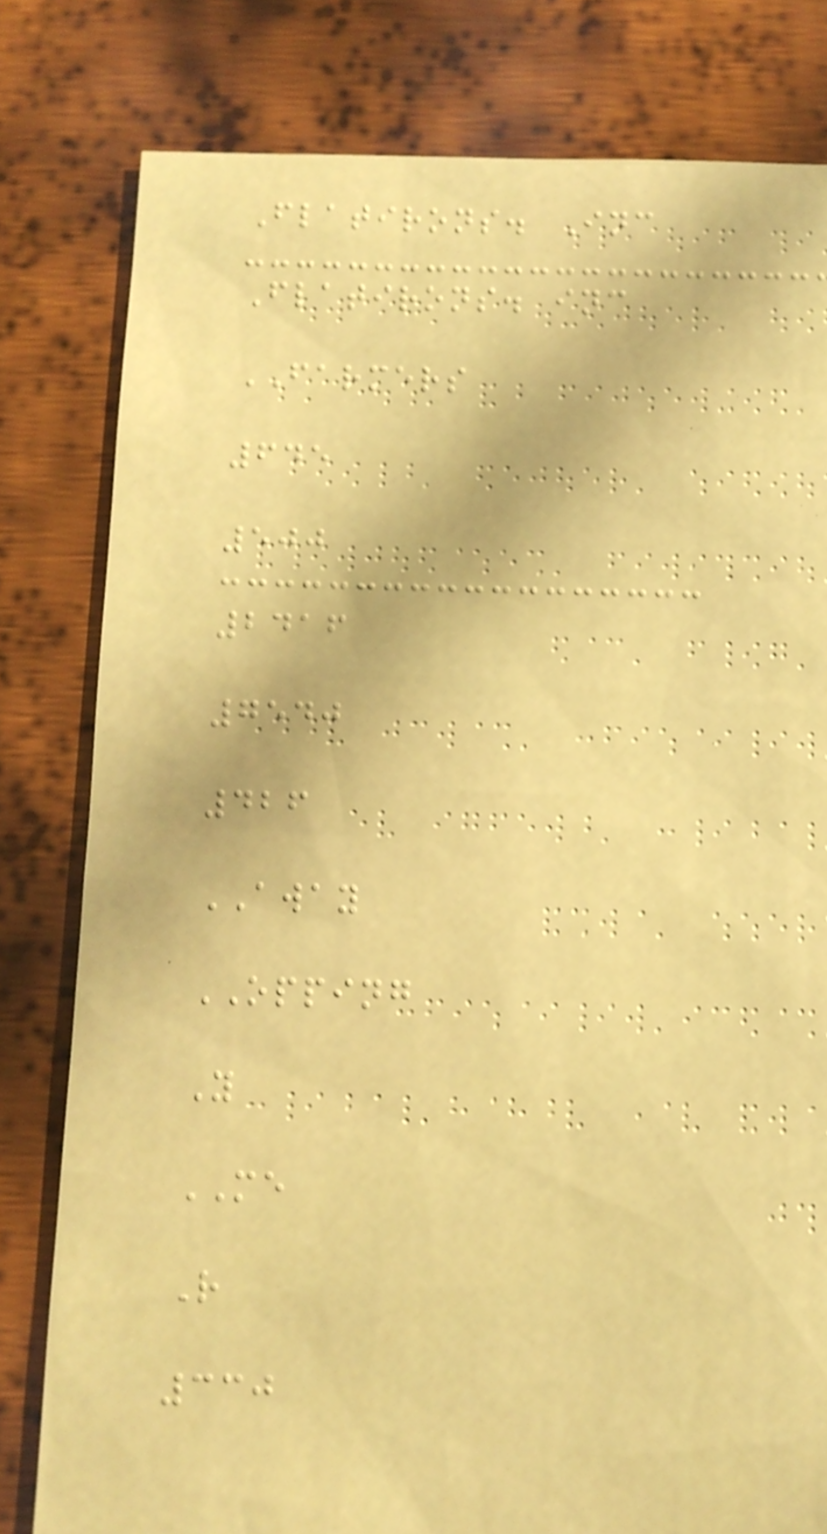Flatirons. Inc
Flatirons. inc
FARMERS
645
500
2416
7540
426
AWAY
OPPING
Y
ME
R
330
